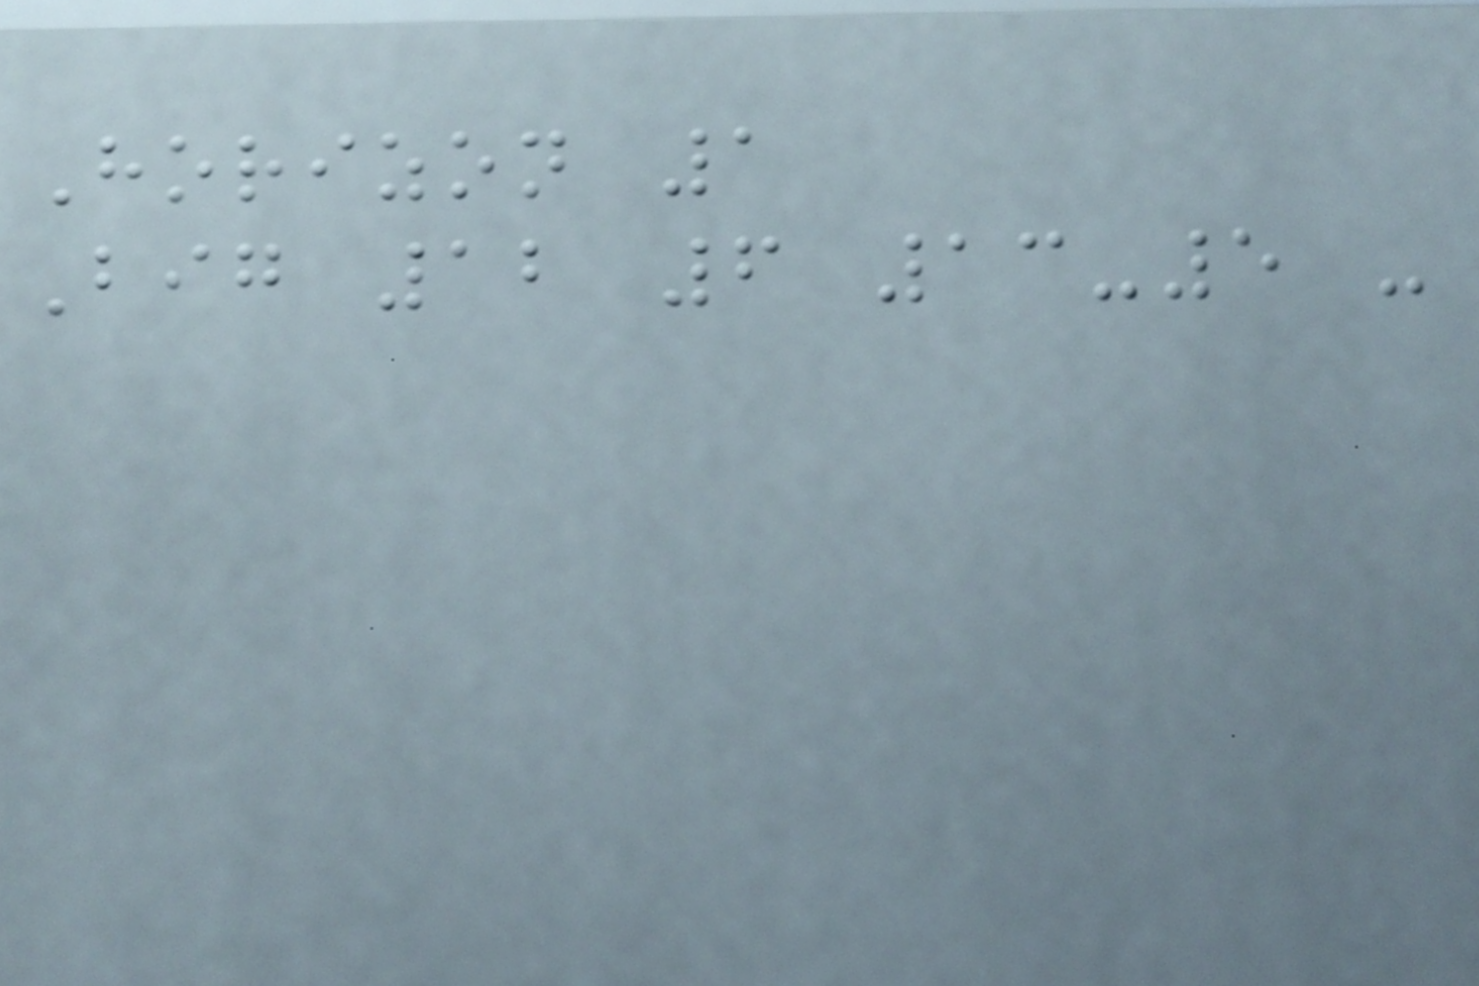Horizon 1
Big 12 6 13-5 -
